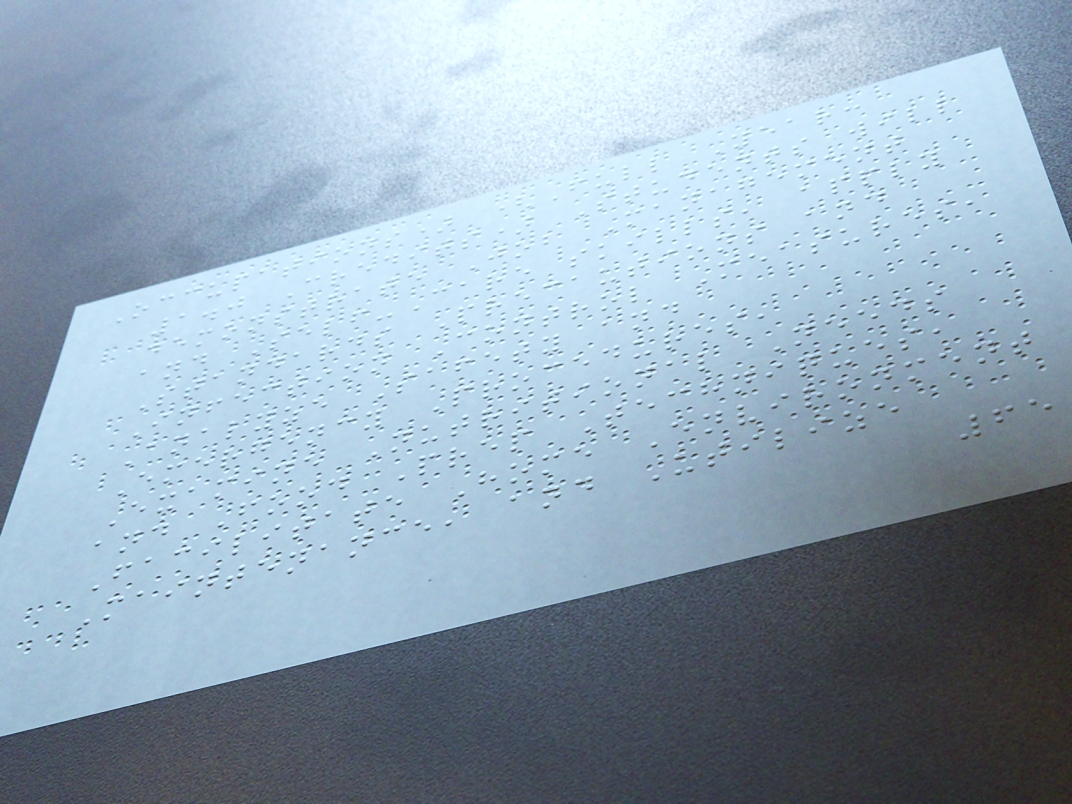Occupations) (Full Year:
1.0 Credits) Students will
demonstrate Job Management
and Self-Care skills, apply
Standards Precautions and
Infection Control Measures,
Analyze Safety and
Emergency Procedures,
Examine Nutritional Needs
and Food Prep Techniques,
Facilitate Home Environment
Maintenance, and Utilize
65
